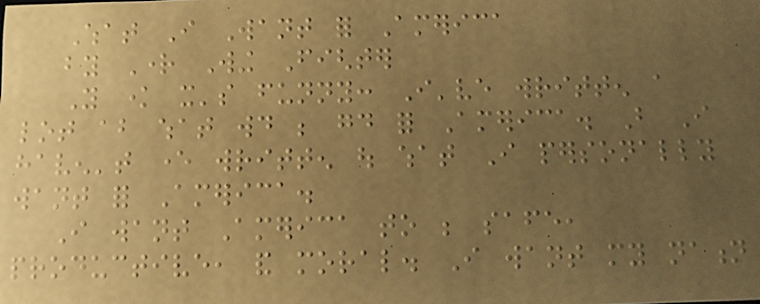What I Want for America
by Right Wing Fighter
You know it's funny: I've written a
lot about what would be good for America. But I
haven't ever written out what I personally
want for America.
I want America to be safe,
productive, and moral. I want my nation
